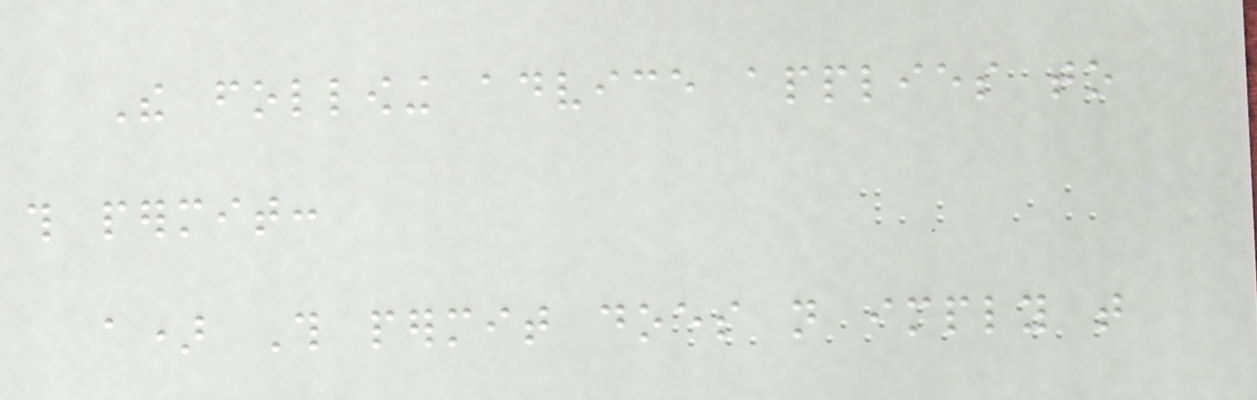The following advice applies to
this permit:
a) This permit does not imply that
